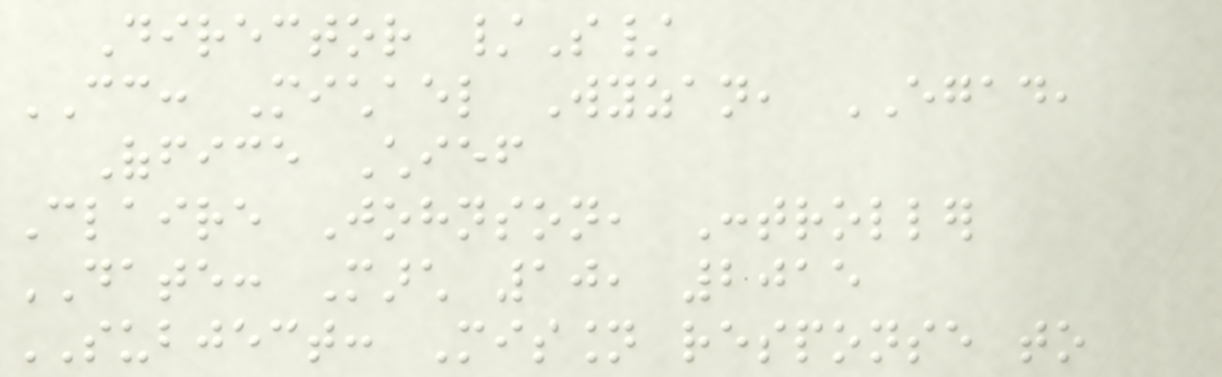Director /S/
CC: Michael Wyzan, EGAD,
Office Chief
Claire Johnson, Controller
DATE: March 10, 2015
SUBJECT: Mission response to
